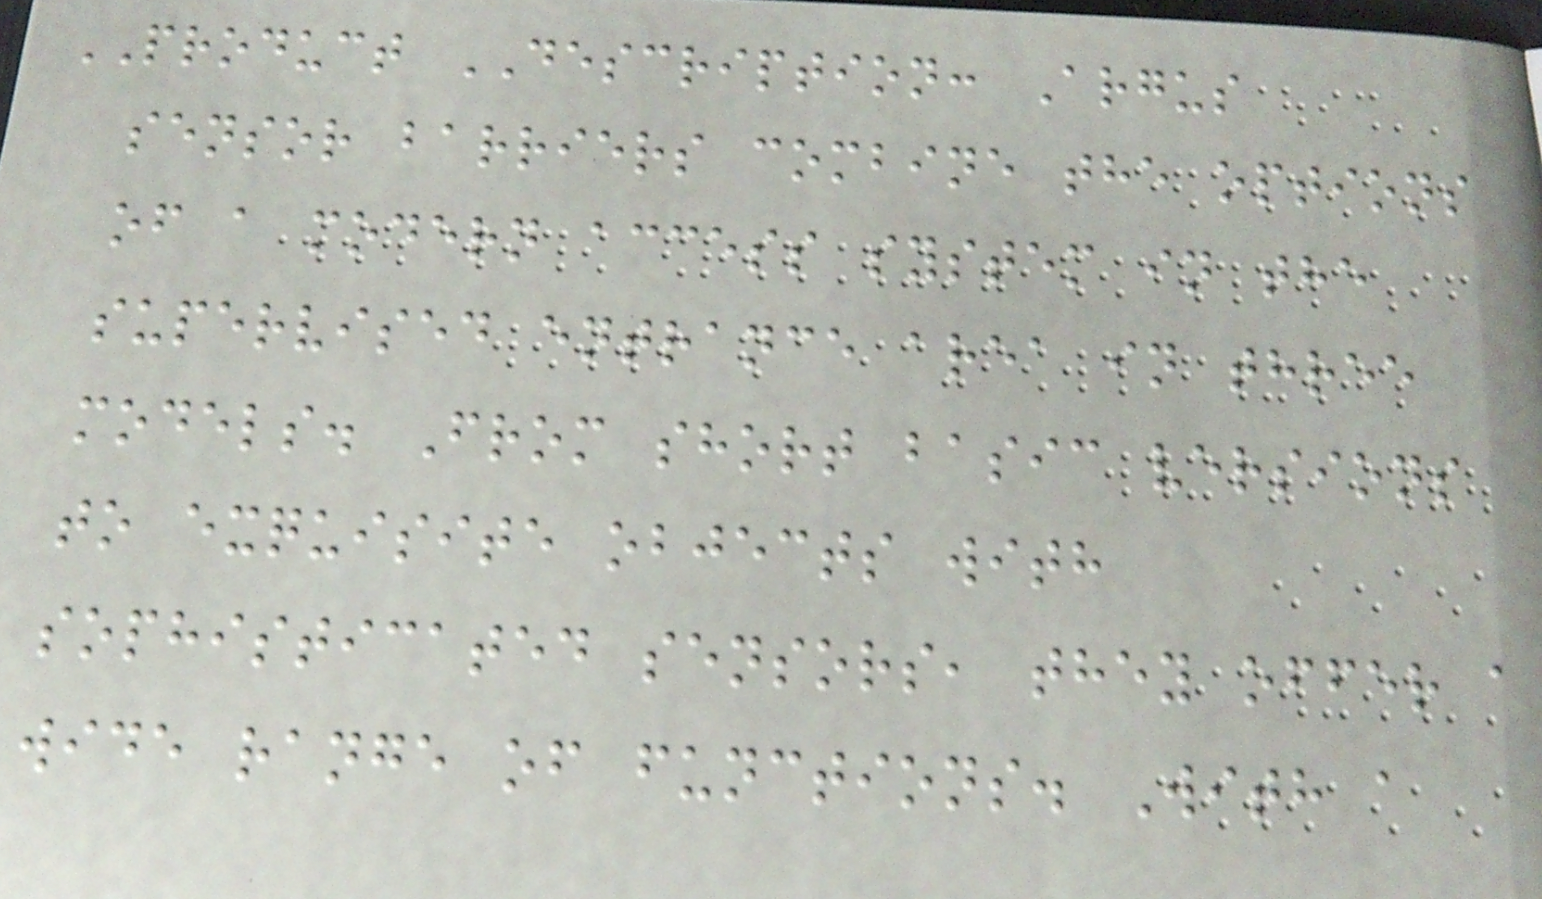PRODUCT DESCRIPTION: Argus
sensor barriers combine the options
of a modern access system in the
supervised entrance area in three
models. From short basic versions
to exquisite objects with
sophisticated sensors, they offer a
wide range of functions. With a
